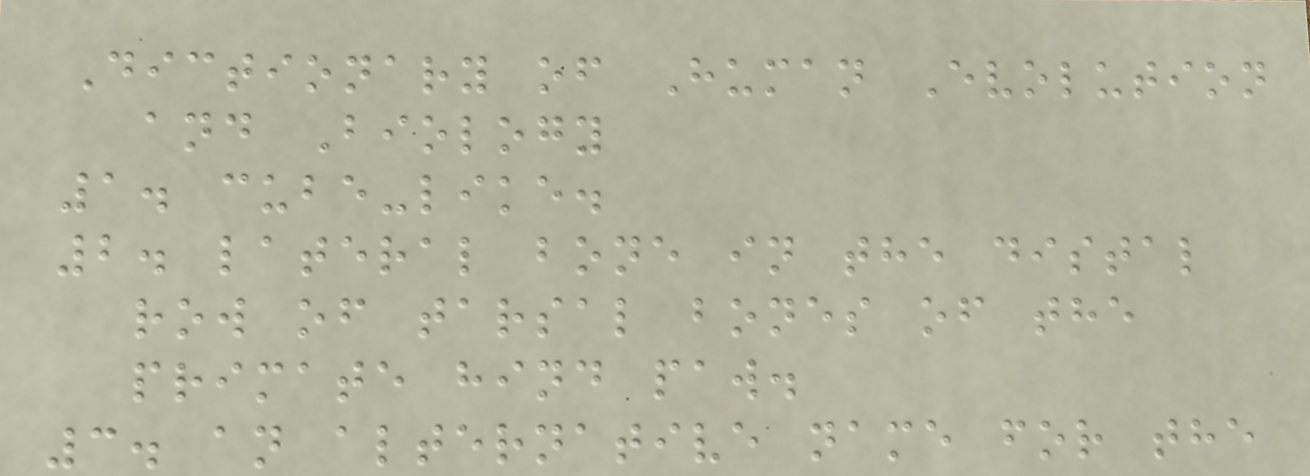Dictionary of Human Evolution
and Biology
1. cube-like.
2. lateral bone in the distal
row of tarsal bones of the
primate hind paw.
3. an alternative name for the
